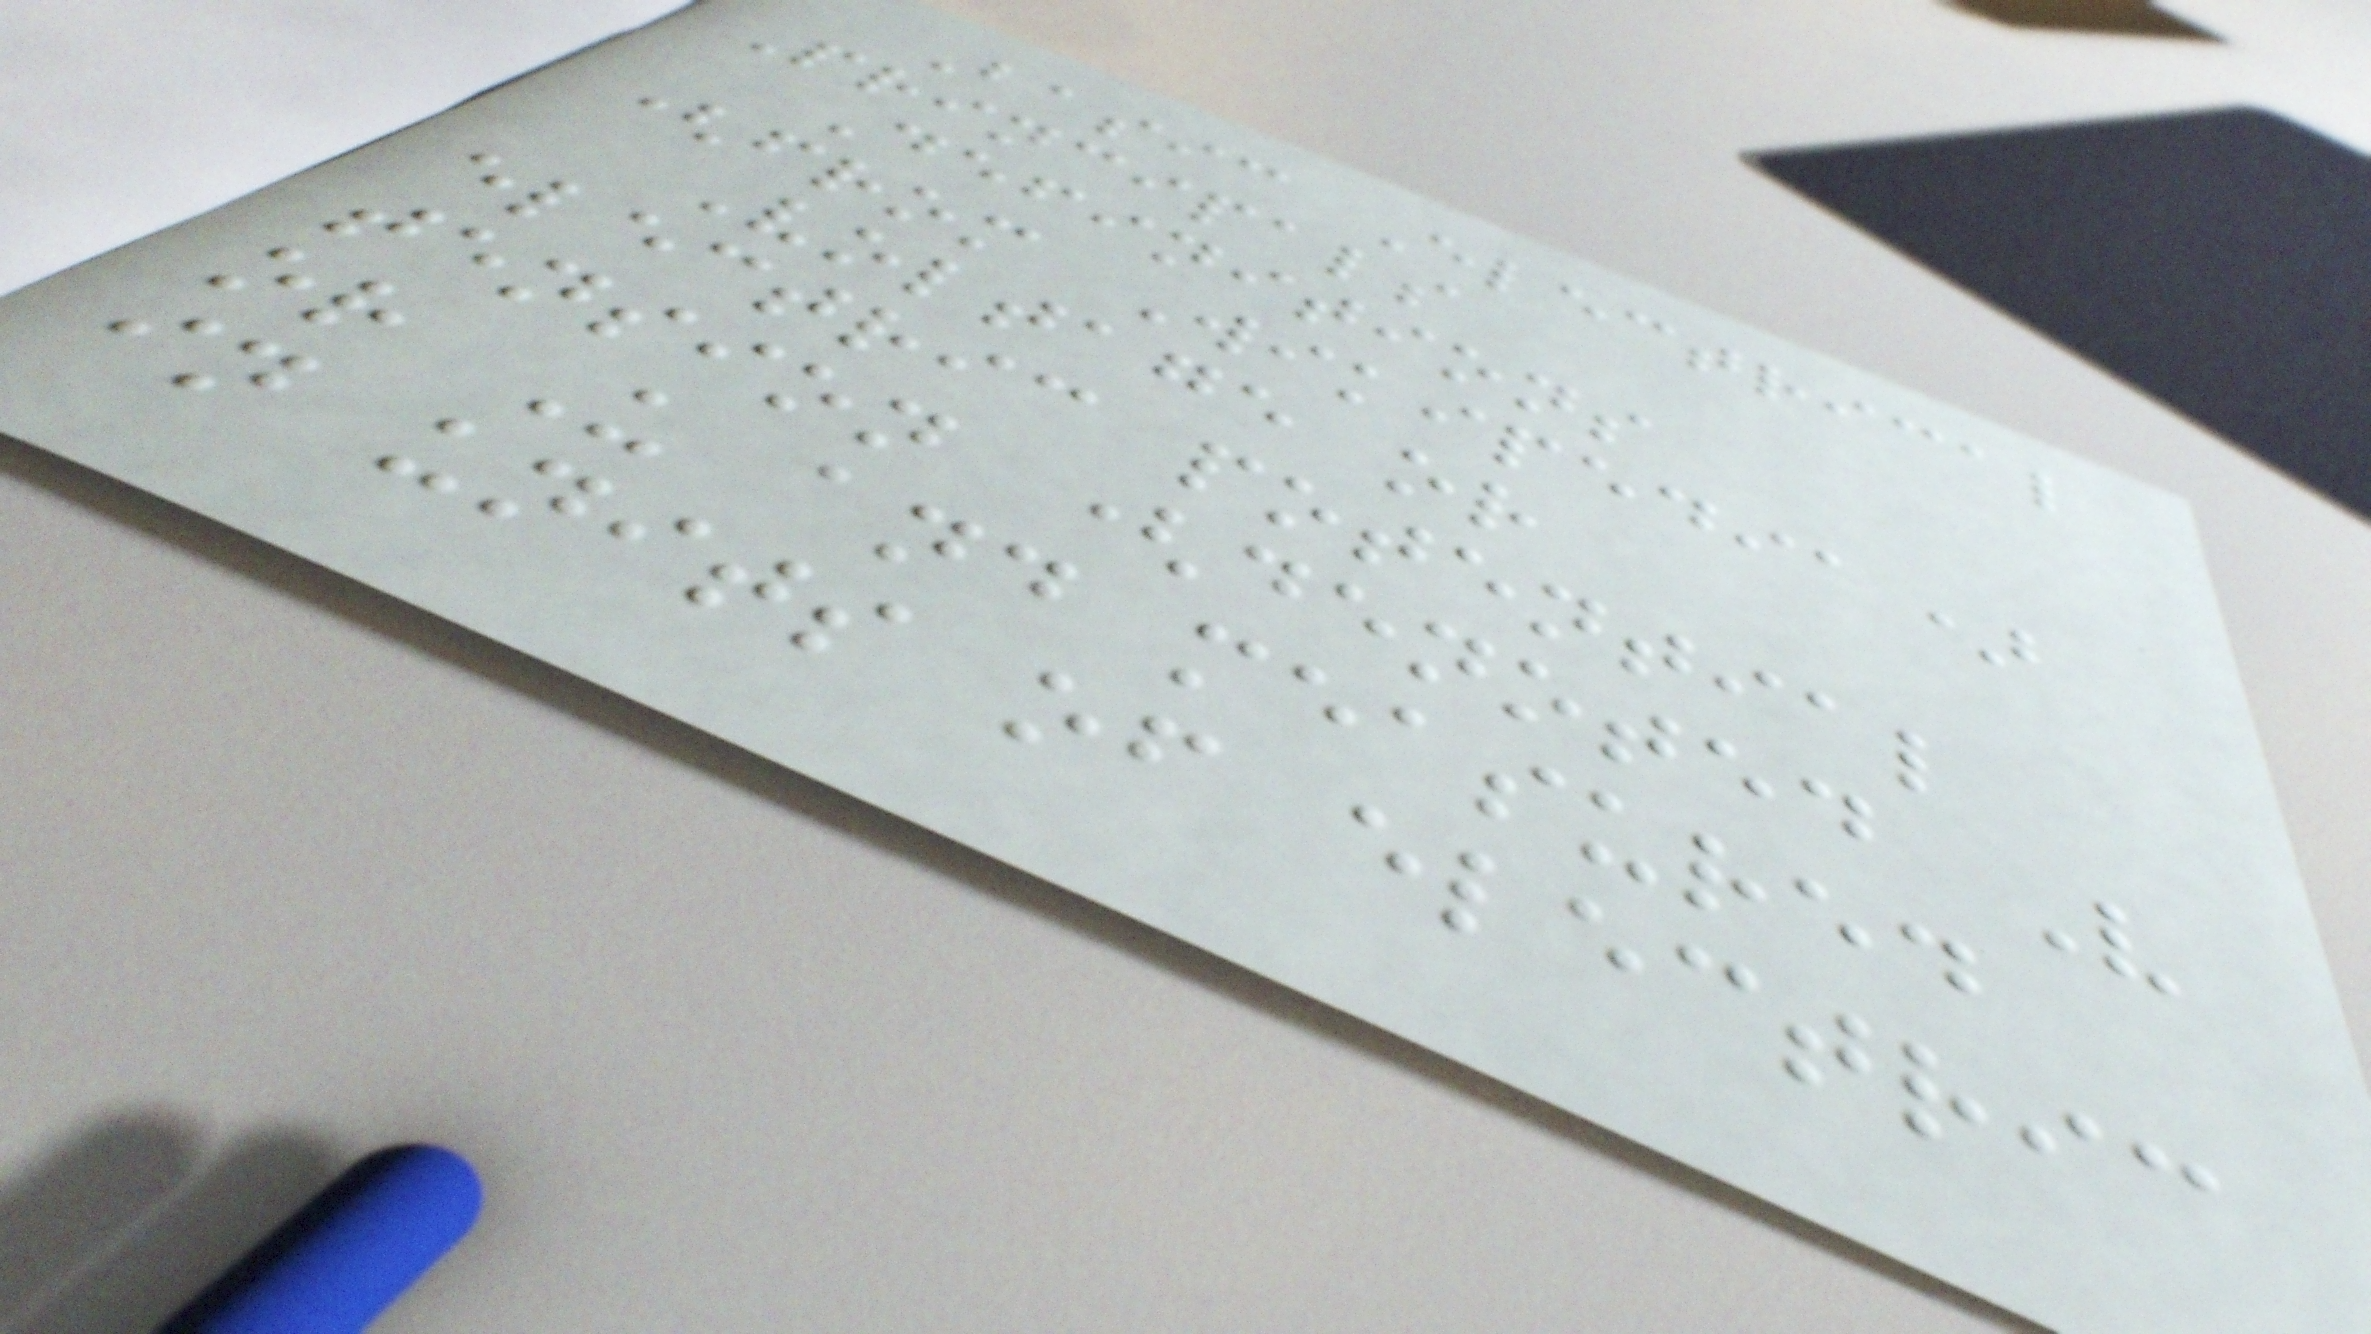Basic Electrical
Principals
Definitions
(from Wikipedia)
Voltage or
electric potential
tension (denoted V
or U and measured
in units of electric
